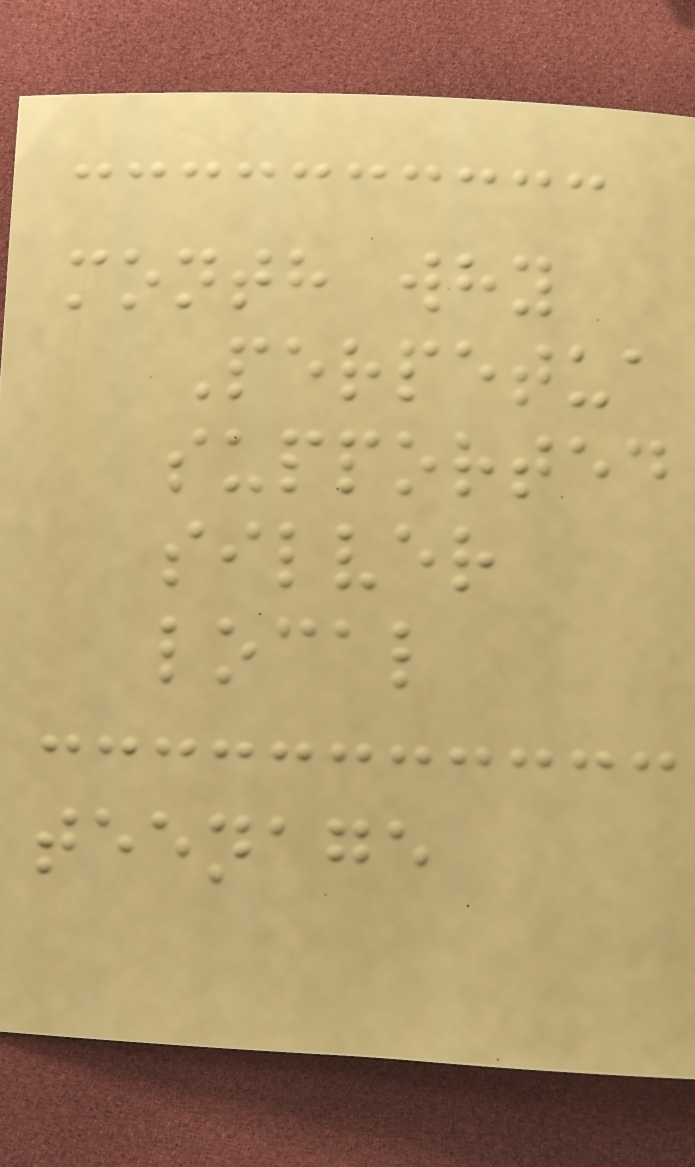month why
Perpetua
supported
silver
local
teenage
